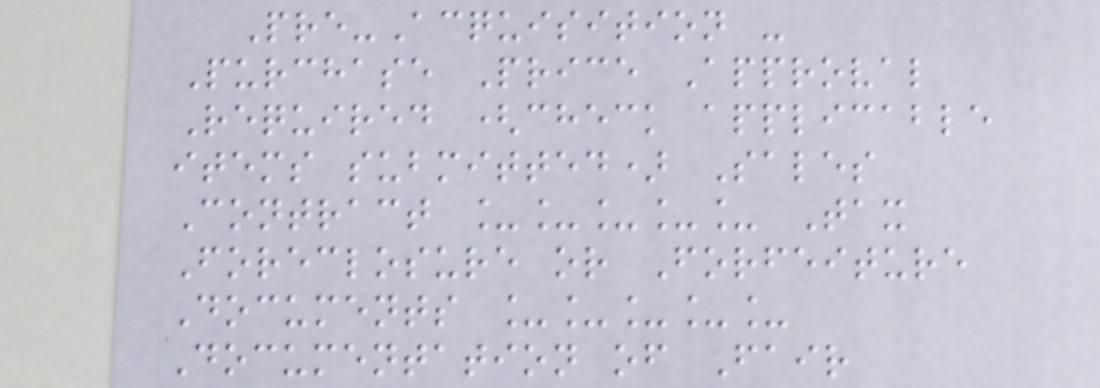Pre-Acquisition -
Purchase Price Approval
Required (check applicable
items submitted) Sales
Contract _____ Tax
Foreclosure or Forfeiture
Documents _____
Documentation of Fair
